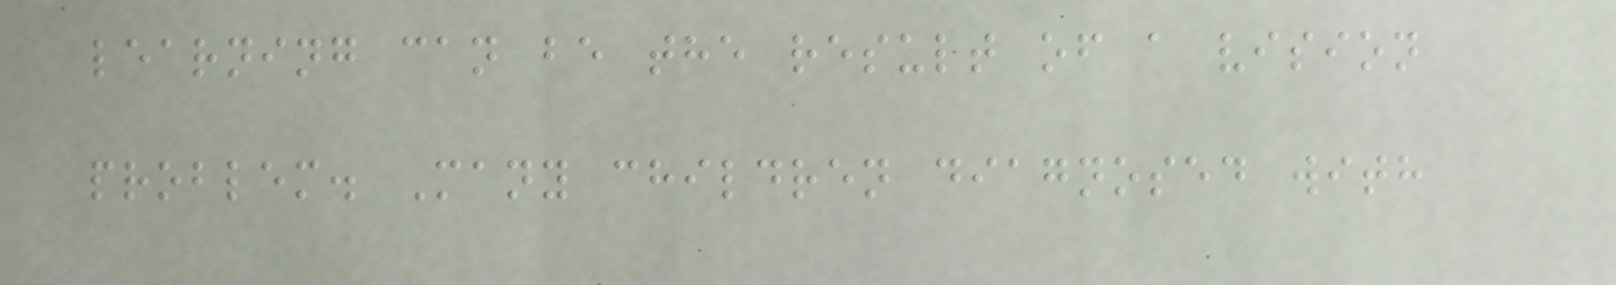learning can be the result of a vision
problem. Many children diagnosed with
